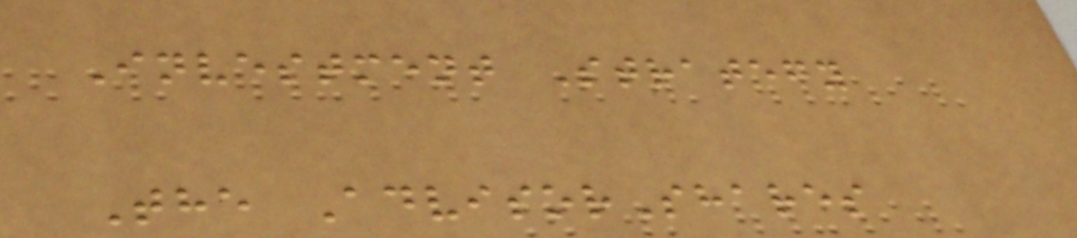Investment Strategy
The AdvisorShares
